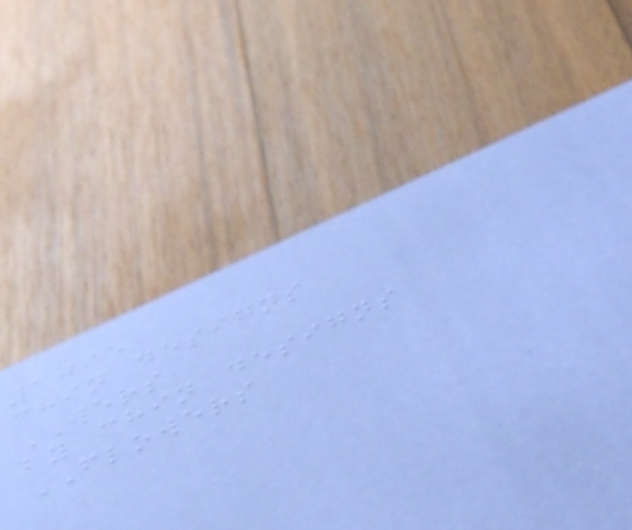1095
chin designs
WERS
by chin designs
FLOWERS
